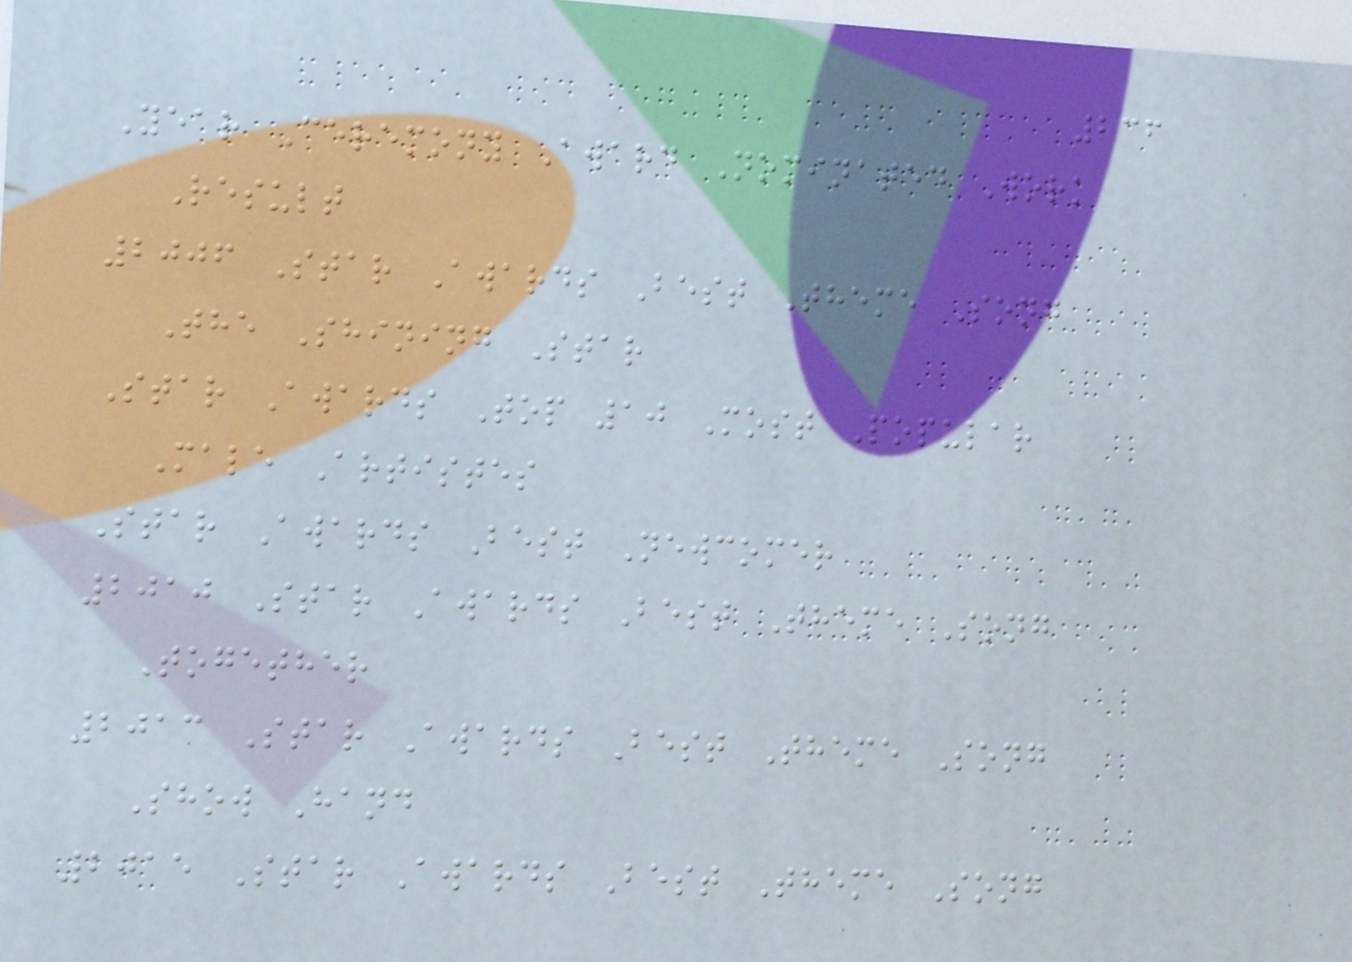236
Year Ceremony Award Nominated Work
Result
2006 Star Awards Best Theme Song
The Shining Star
Star Awards Top 10 Most Popular
Male Artistes
Star Awards Best Newcomer
2010 Star Awards Best Theme Song
Together
2013 Star Awards Best Theme Song
Show Hand
2015 Star Awards Best Theme Song
